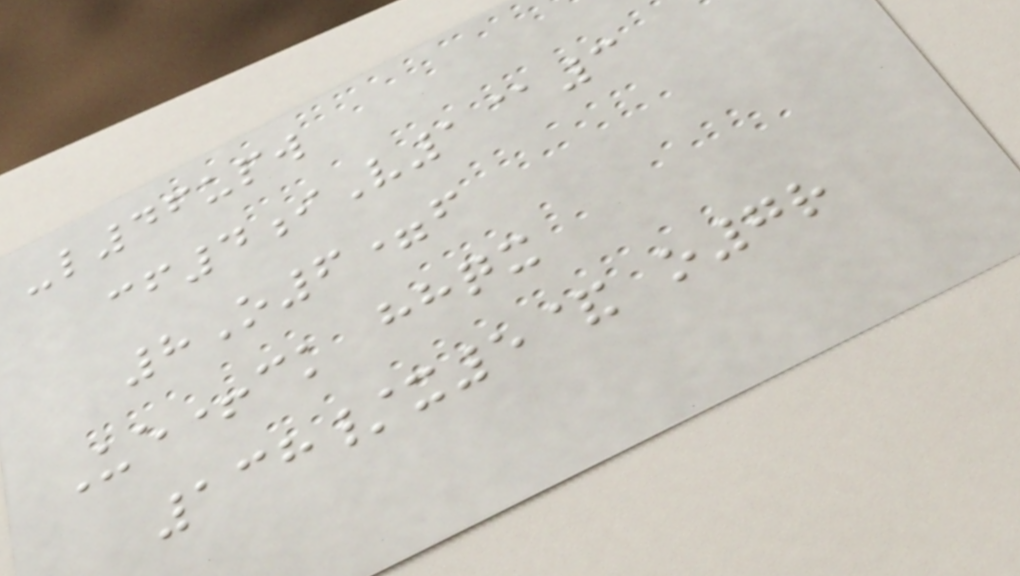-l46upw
cf4iV1@3
8O6=f
Ue+ck hhqx
138/x5& o7r
